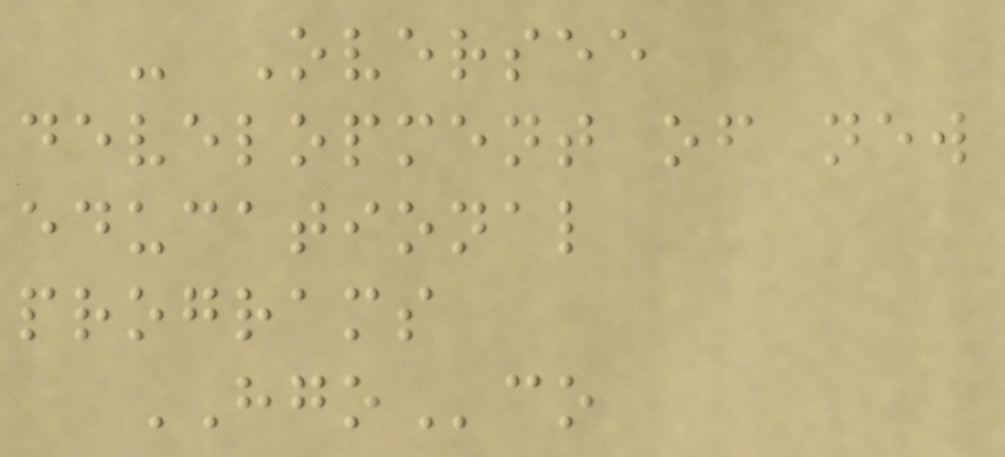- Oversee
development of new
educational
programs
HGOco
